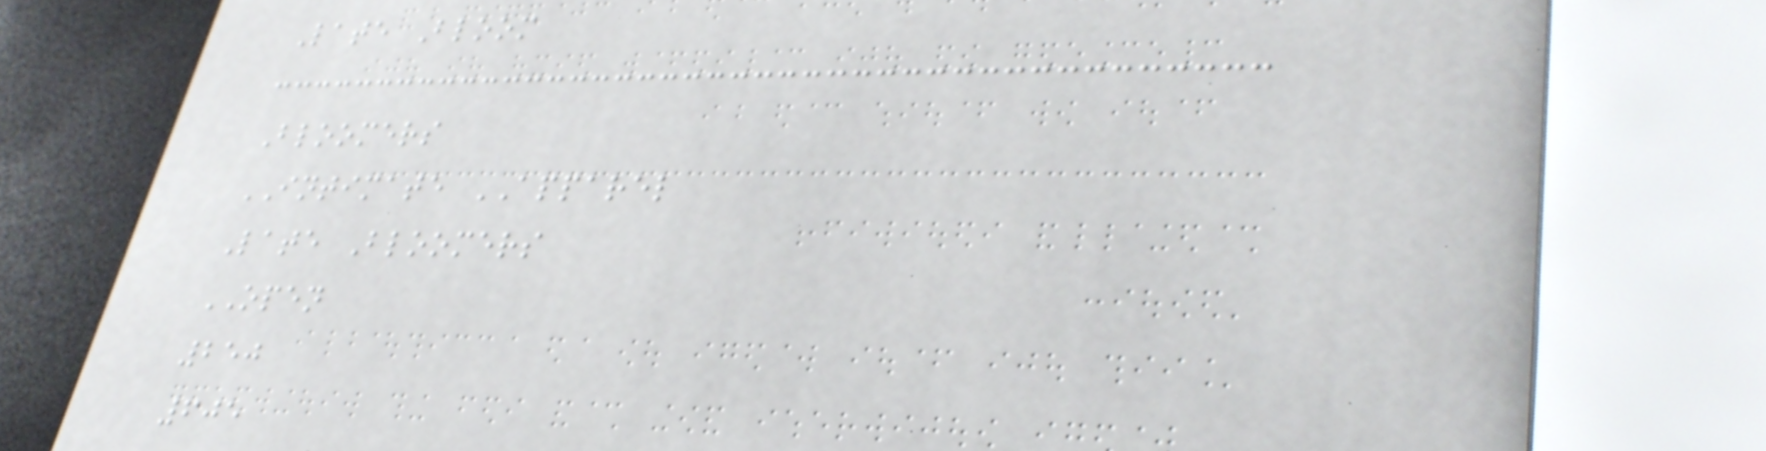Late Bloom
Bloomers
INTIMATE APPAREL
Late Bloomers
OPEN
250
605
